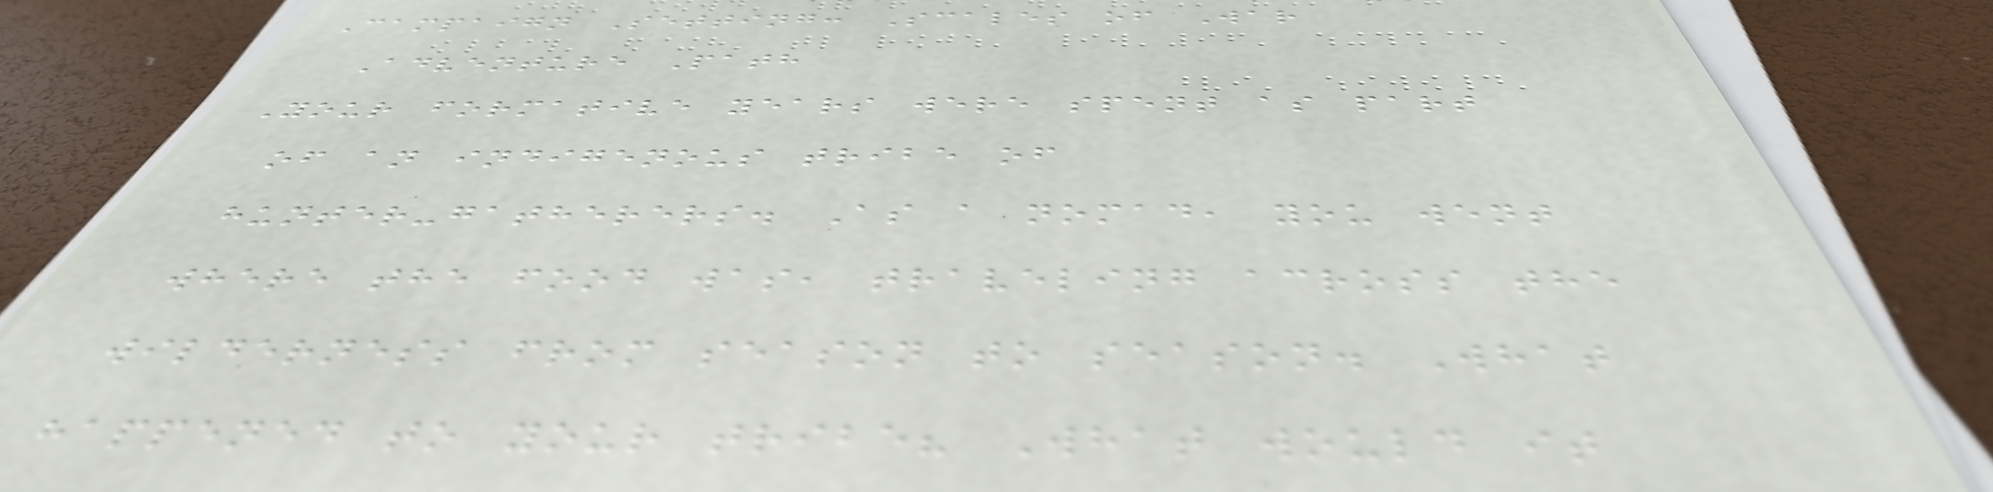Campaign Setting: Scales of War
Adventure Path
Your formative years were spent as part
of an indigenous tribe of
hunter-gatherers. As a nomad, you went
where the food was, traveling across the
wilderness from season to season. What
happened to your tribe? What would it
